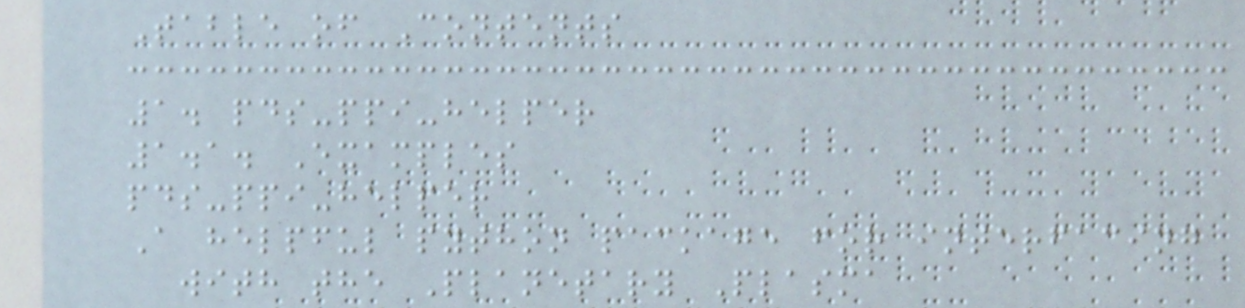Table of Contents
1. pds-ppi-helper
1.1. Examples
pds-ppi-helper
A helpful python package for interfacing
with the Planetary Plasma
